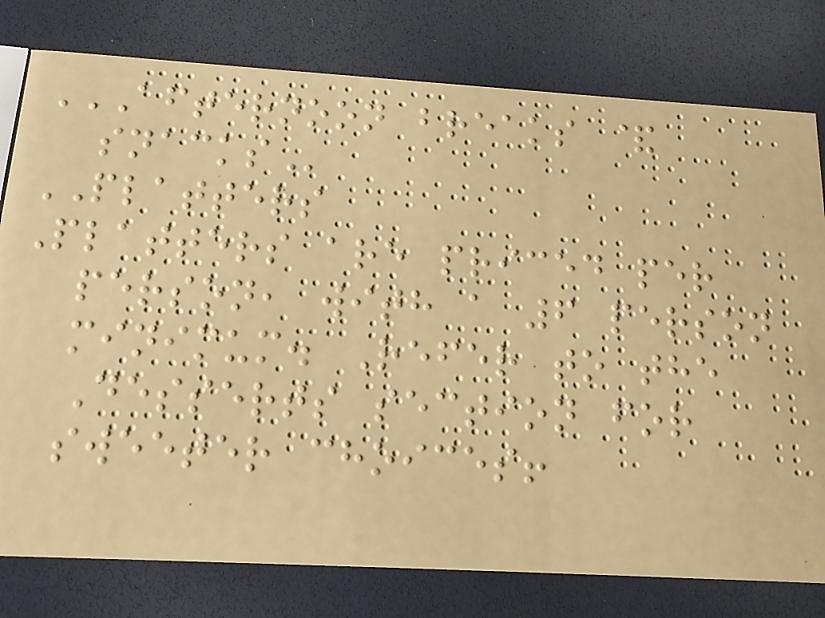AFTERNOON BREAKS &
SNACKS
PLATTERS
Platters are priced per
person, with a 6 person
minimum. Refer to the
Desserts section for
sweeter choices!
